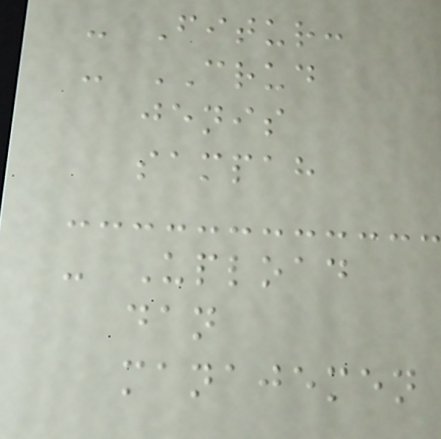- Fitur:
- CRUD
jenis
sampah
- Upload
dan
manajemen
